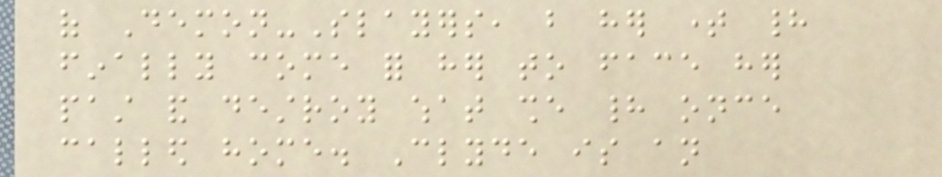of Demon-Slayers, but her time had
finally come for her to face her
past and destroy what she had once
called home. Clyde is an
